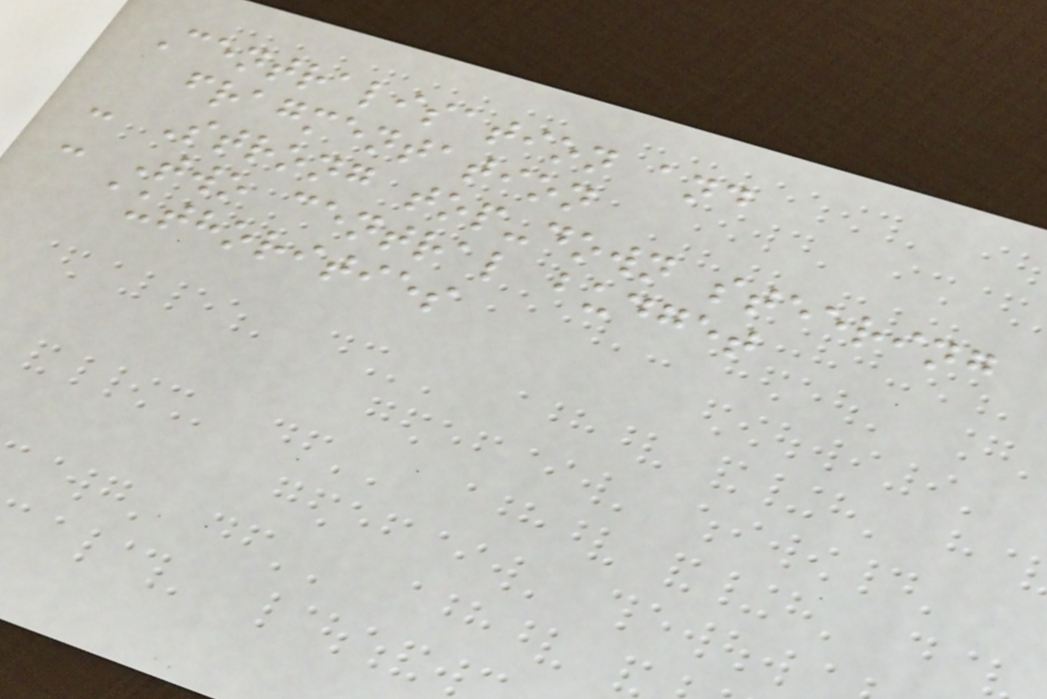Centralisation and
fragmentation
- Strong top-down steering
- Two central budget
authorities
